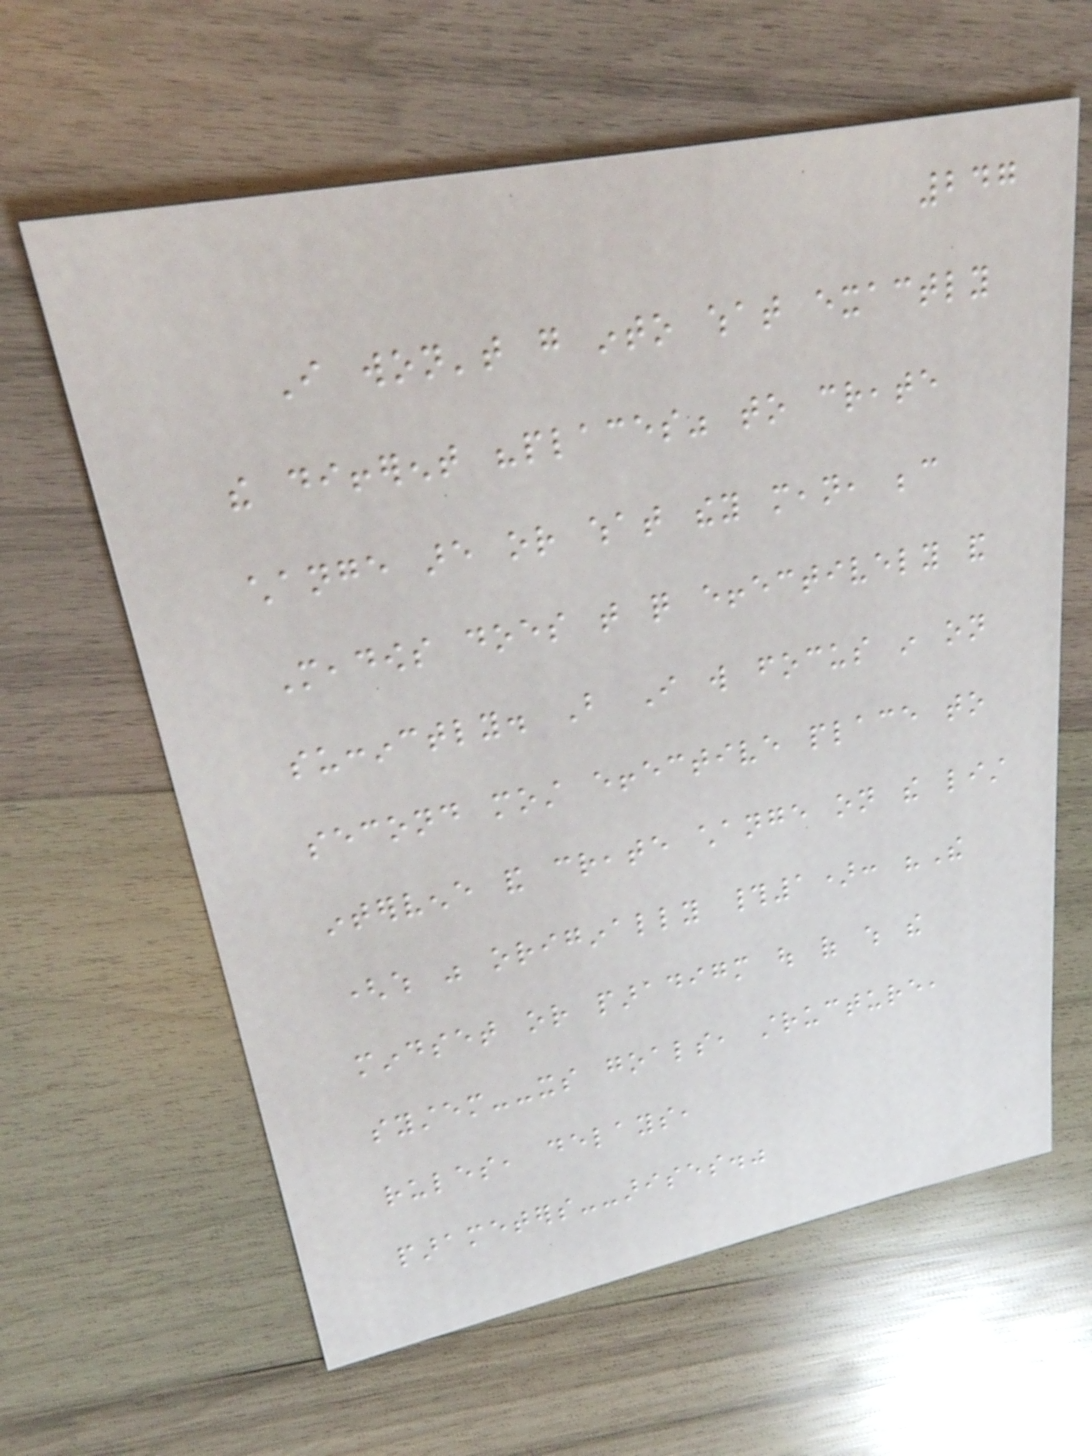247
I won't go into what exactly
the different "places" to create
change are or what they mean, because
Meadows does that quite effectively and
succinctly. But I will focus in on
second most effective place to
intervene and create change on the list
(which was originally #1): "The
mindset or paradigm out of which the
system--its goals, structure,
rules, delays,
parameters--arises."
